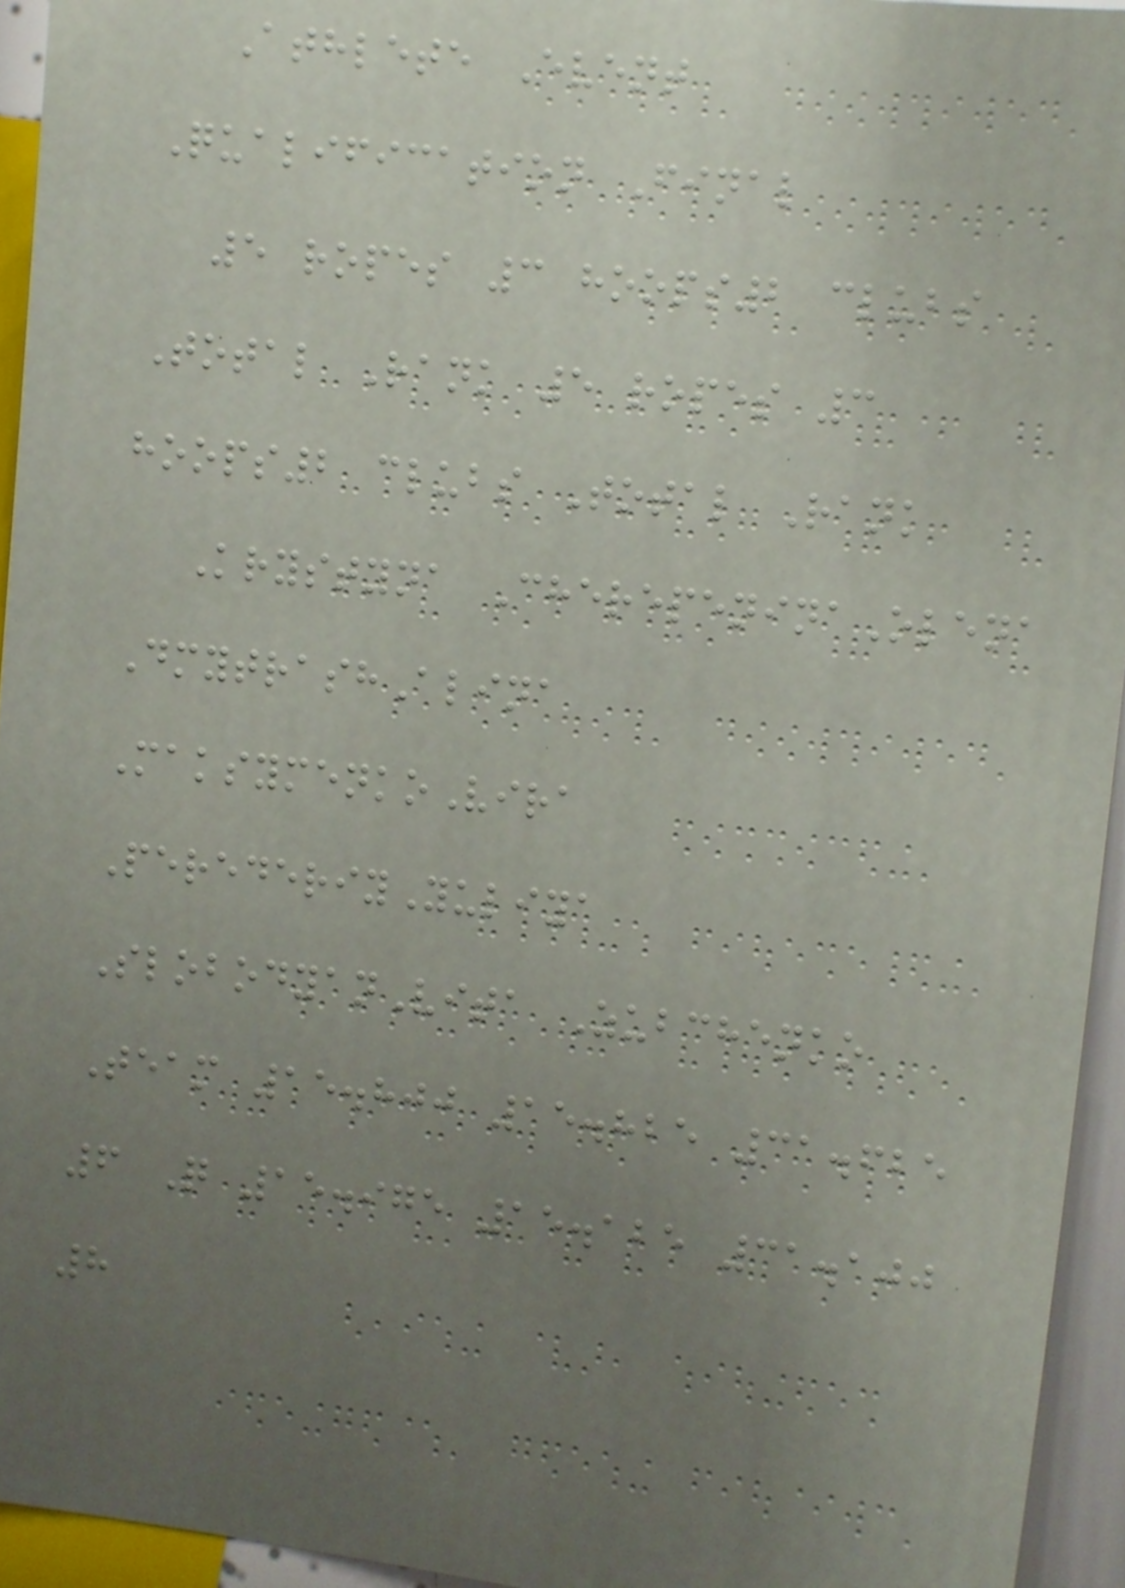Athlete Event
Qualification Final
5 ropes 3 hoops2 clubs
Total Rank 5 ropes 3
hoops2 clubs Total Rank
Krystyna CherepeninaOlena
DmytrashAlina
MaksymenkoVira
PerederiyYuliya
SlobodyanVita Zubchenko
Team 15.800 15.825 31.625
6 Q 15.975 15.125 31.100
8
